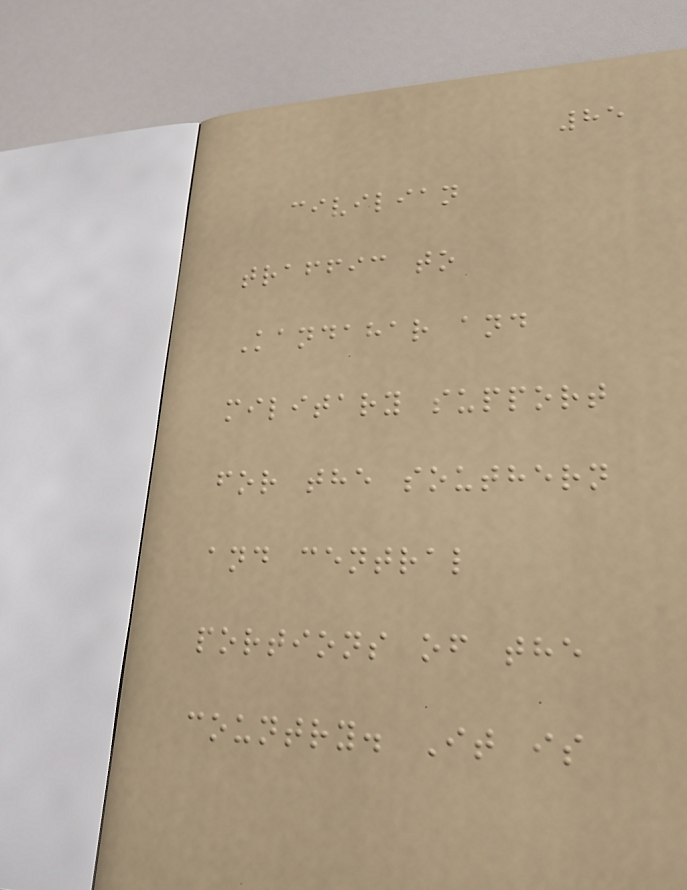85
civilian
traffic to
Kandahar and
military support
for the southern
and central
portions of the
country. It is
